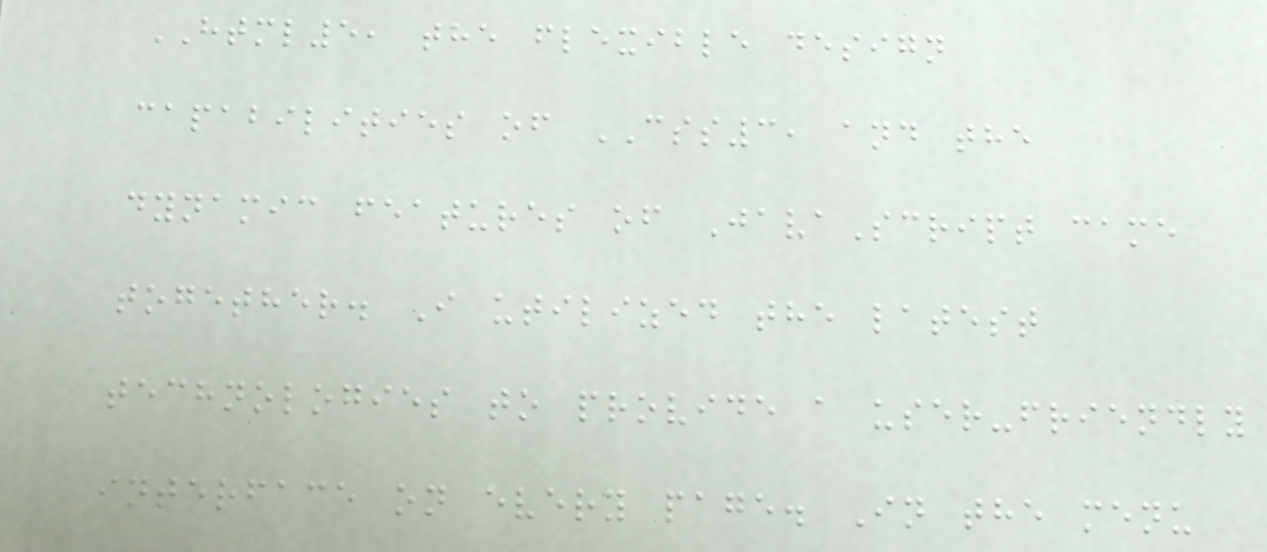HTML5, the flexible design
capabilities of CSS3, and the
dynamic features of JavaScript came
together. I utilized the latest
technologies to provide a user-friendly
interface on every page. In the menu
